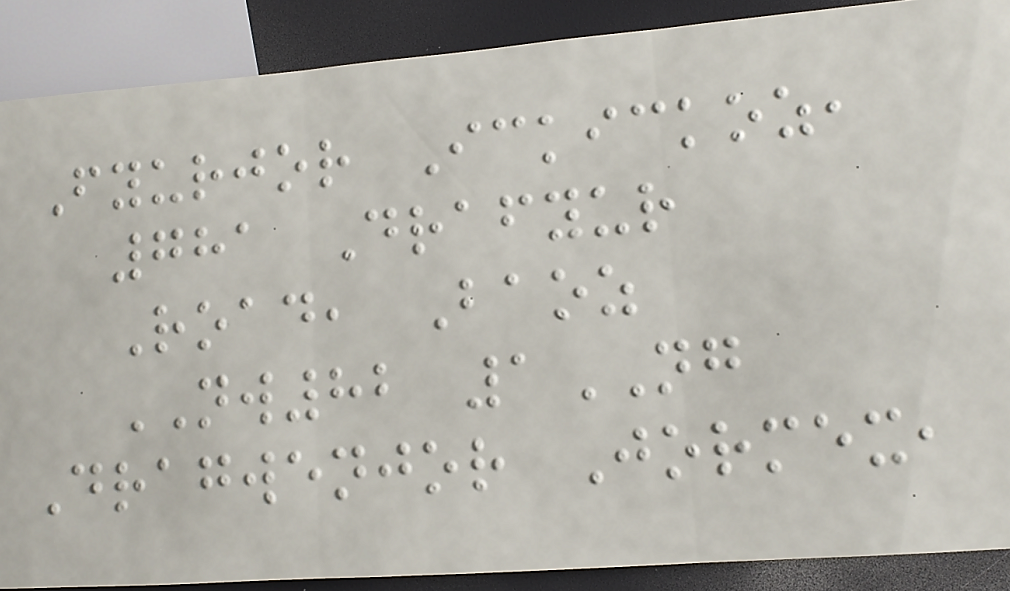Fyurjor Ickickoz,
781 Drafyur
Road, Baoz
NW82 1NG
Dragwenjor Jormex,
